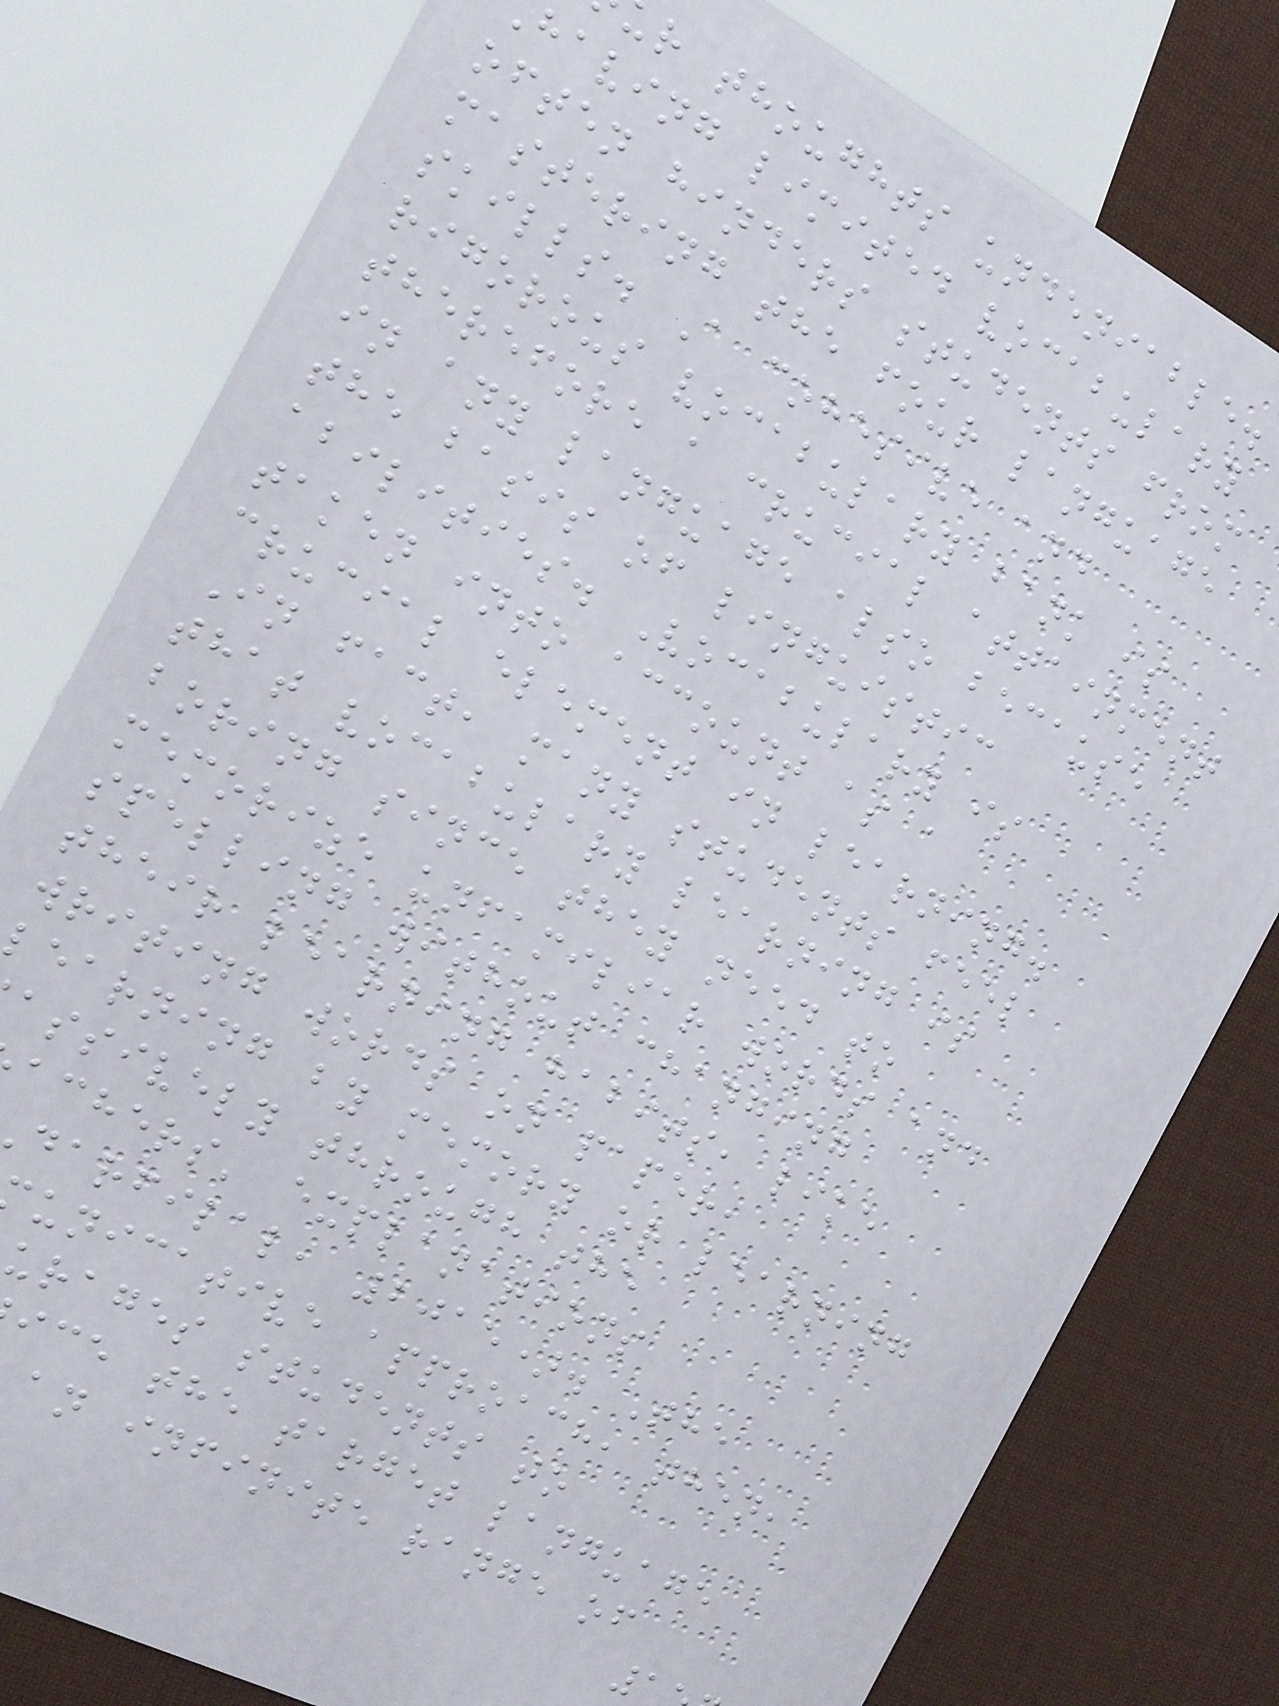r thoughts undeniable.
having limited vocabulary
often hinders students from
mastering the four language
skills. A cohesive and
rigorous vocabulary bank is
therefore a crucial attainment
in any language also because
the basis of linguistic
abilities. Vocabulary is
taken into account as a
crucial element in learning.
In fact, many students feel
that vocabulary learning is
boring since they need to
memorize unfamiliar words and
spelling without changing
their learning habits, like
writing words on paper,
learning by memory or learning
assively through the
achers' explanations
darfilal, 2015). The
unicative approach, then,
urages students to
ice the target language
an infinite range of
